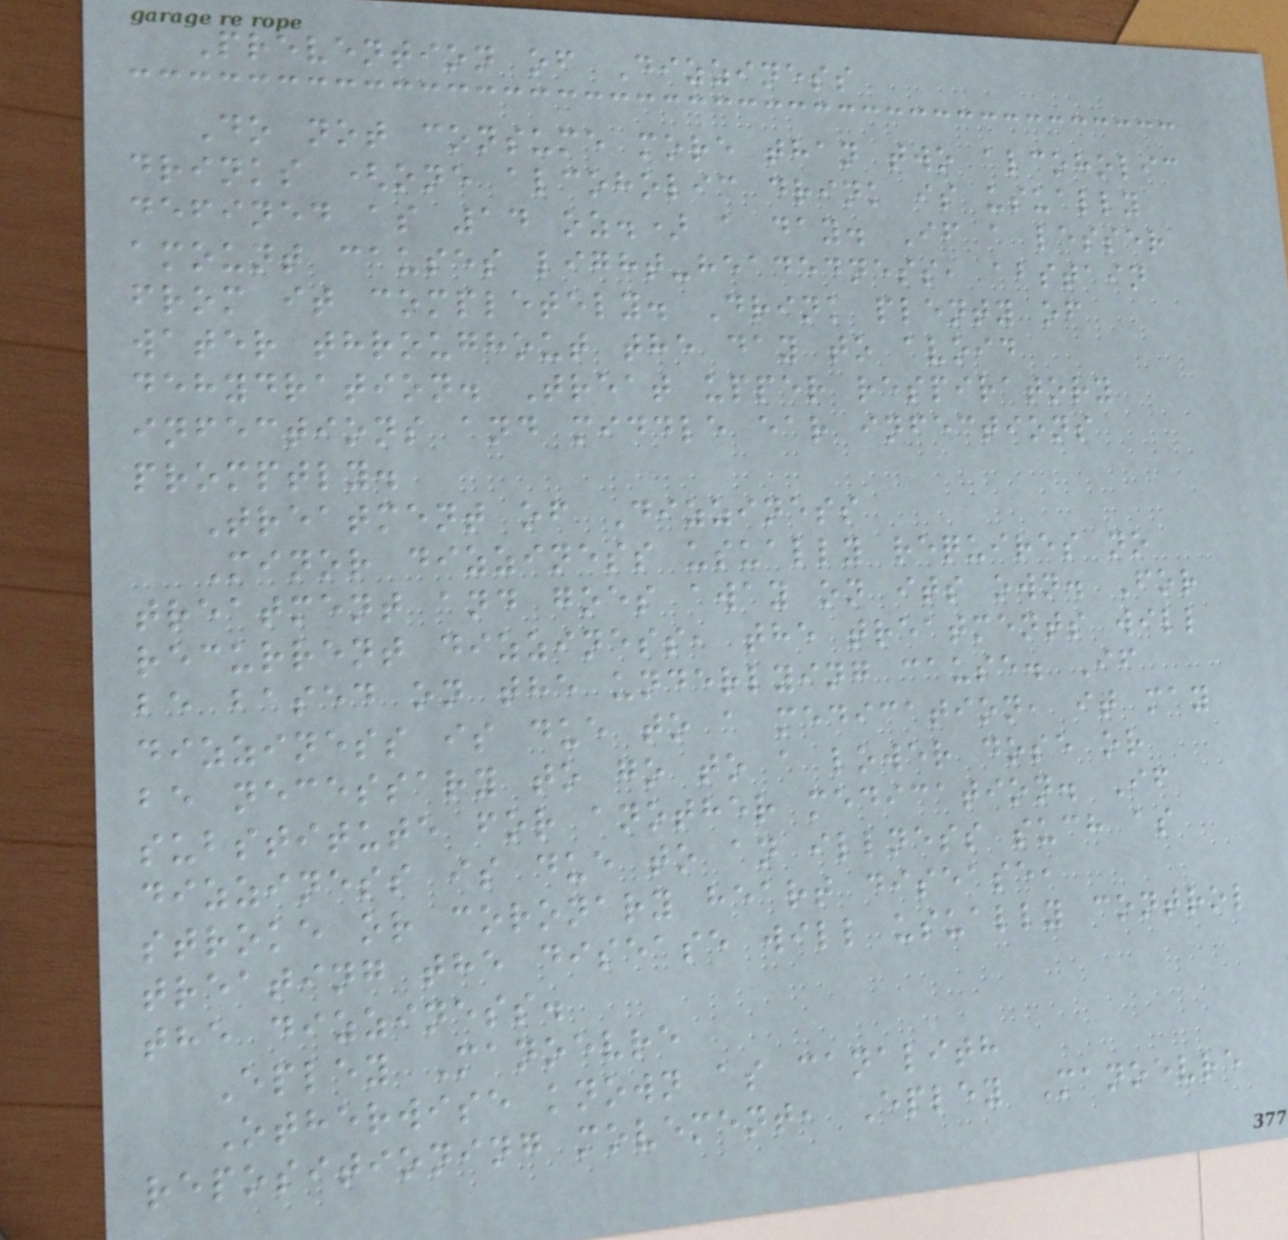Prevention of Dizziness
Do not consume more than two alcoholic
drinks (one alcoholic drink is usually
defined as 14 oz.) a day. If a lesser
amount causes light-headedness, abstain
from it completely. Drink plenty of
water throughout the day to avoid
dehydration. Treat upper respiratory
infections and middle ear infections
promptly.
Treatment of Dizziness
Minor dizziness usually requires no
treatment and goes away on its own. For
recurrent dizziness, the treatments will
be based on the underlying cause. If
dizziness is due to a medication, it may
be necessary to go to a lower dose or
substitute for another medication. If
dizziness is due to an illness such as
stroke or coronary heart disease,
treating the disease will usually control
the dizziness.
Epley Manoevre
Otherwise known as canalith
repositioning movement, Epley Manoevre
